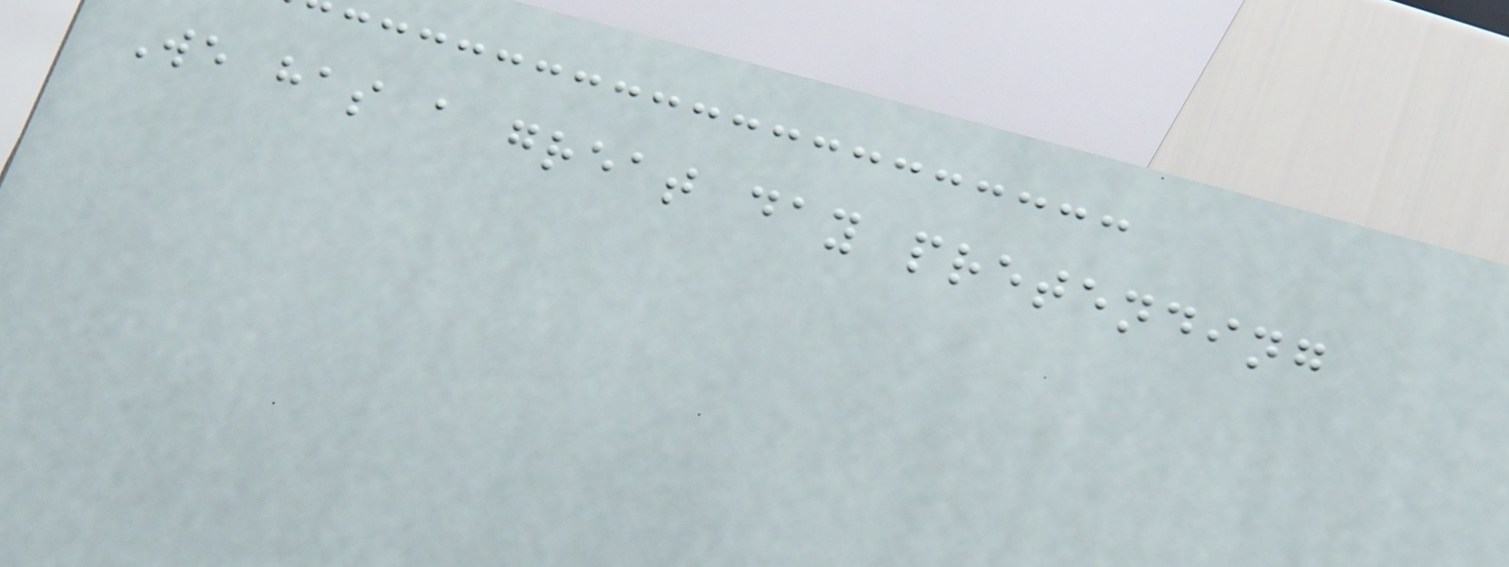We has a great day pretending
